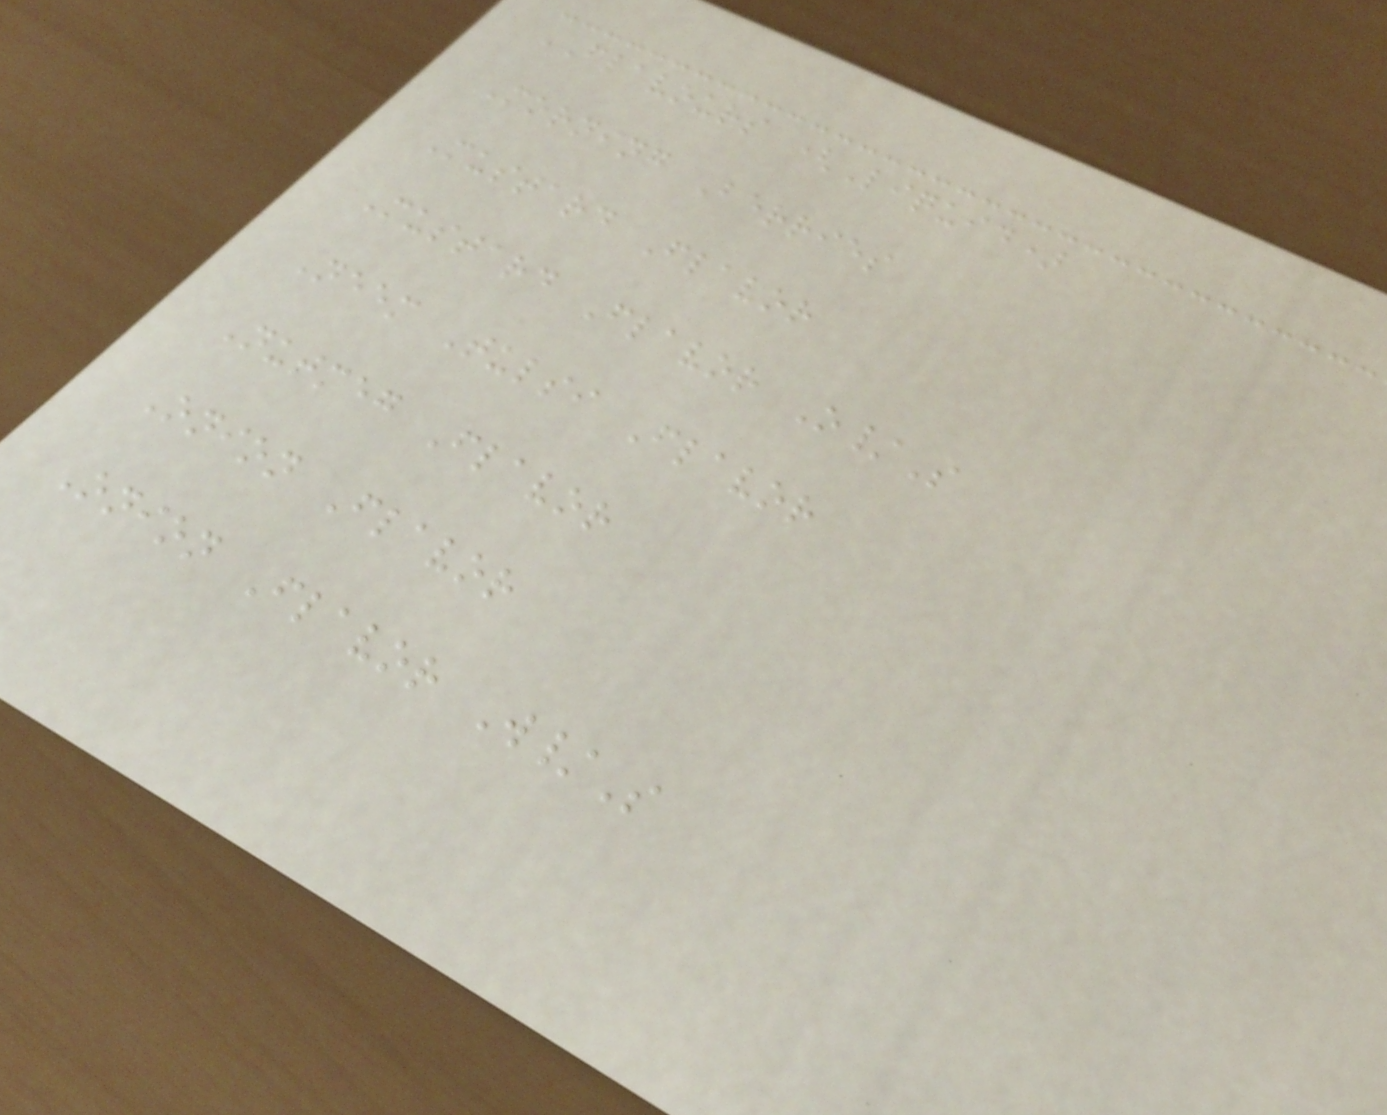FLAVOURS (Liquid)
Morning Berries
Mustard Flavor
Mustard Flavor O/S
Neem Tulsi Flavor
Nutmeg Flavor
Onion Flavor
Onion Flavor W/S
